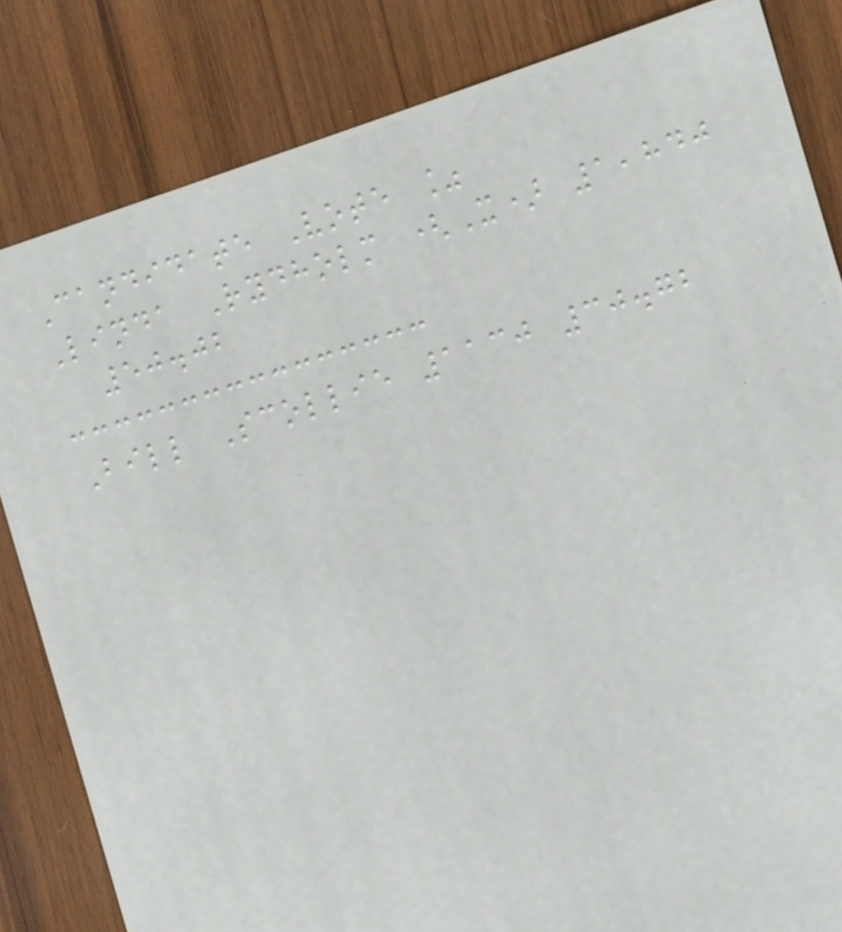Candidate Vote %
Linda Rydholm (X) 1,840
50.02
Bill Scollie 1130 30.72
